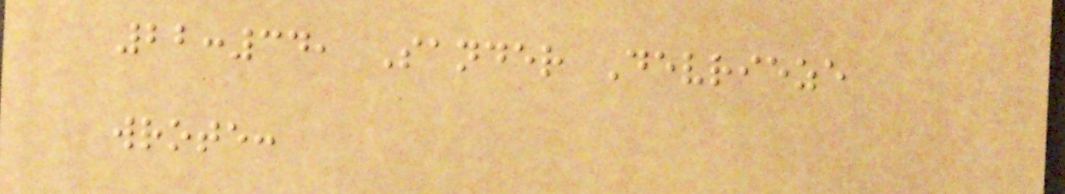22:34, Sander Devrieze
wrote:
